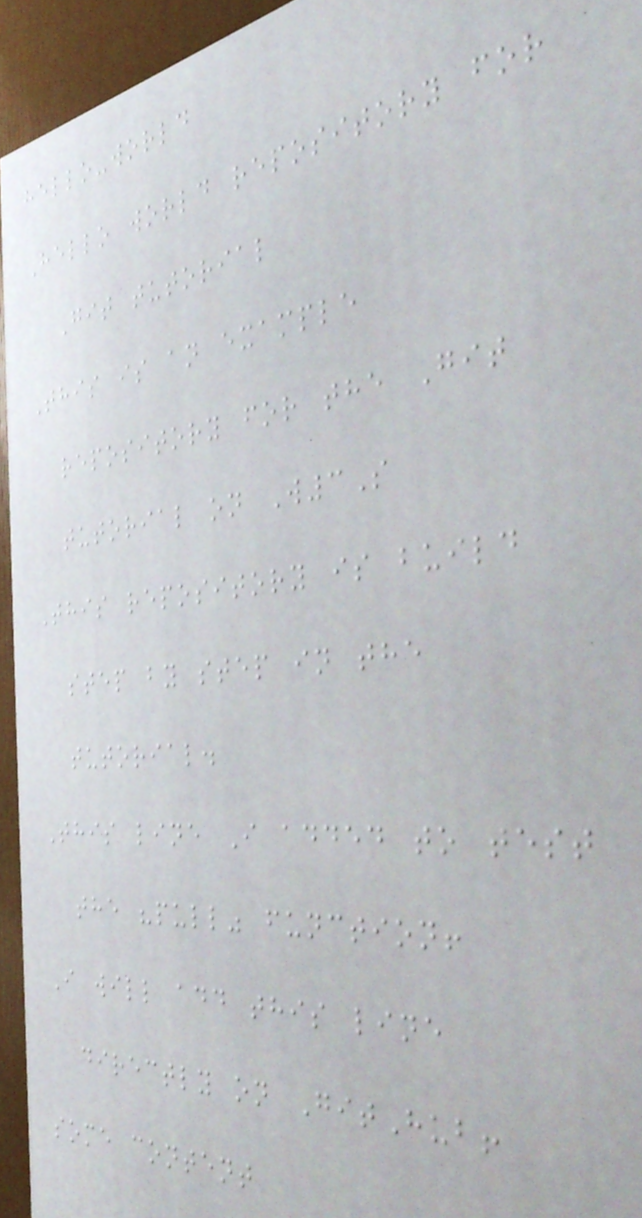hello-world
Hello world repository for
Git tutorial
This is an example
repository for the Git
tutorial on W3S
This repository is build
step by step in the
tutorial.
This line I added to test
the "pull" function!
I will add this line
directly on GitHub!
some content
